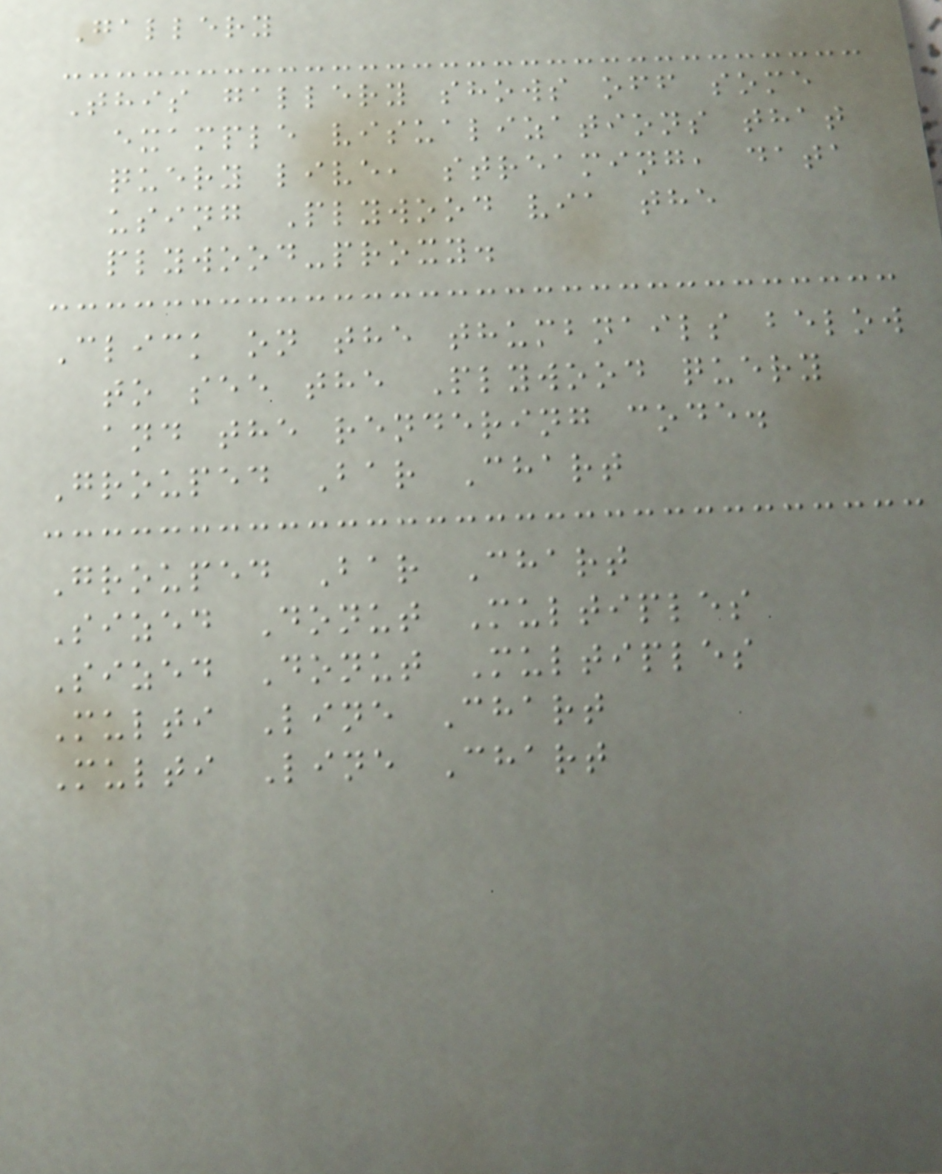Gallery
This gallery shows off some
example visualizations that
query live, streaming, data
using Plywood via the
plywood-proxy.
Click on the thumbnails below
to see the Plywood query
and the rendering code.
Grouped Bar Chart
Grouped Bar Chart
Sized Donut Multiples
Sized Donut Multiples
Multi Line Chart
Multi Line Chart
